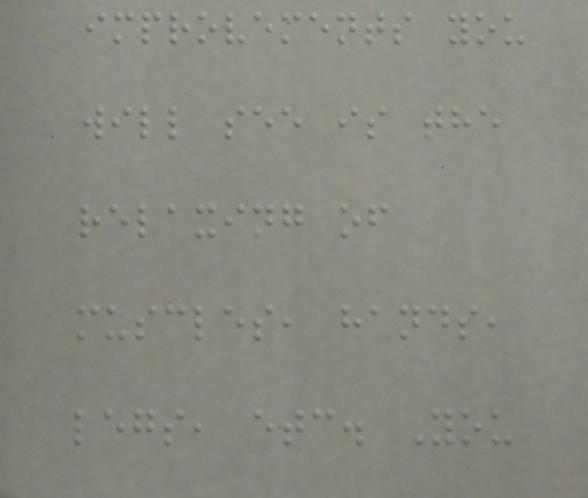improvements you
will see is the
relaxing of
muscles, hands,
legs, etc. You
